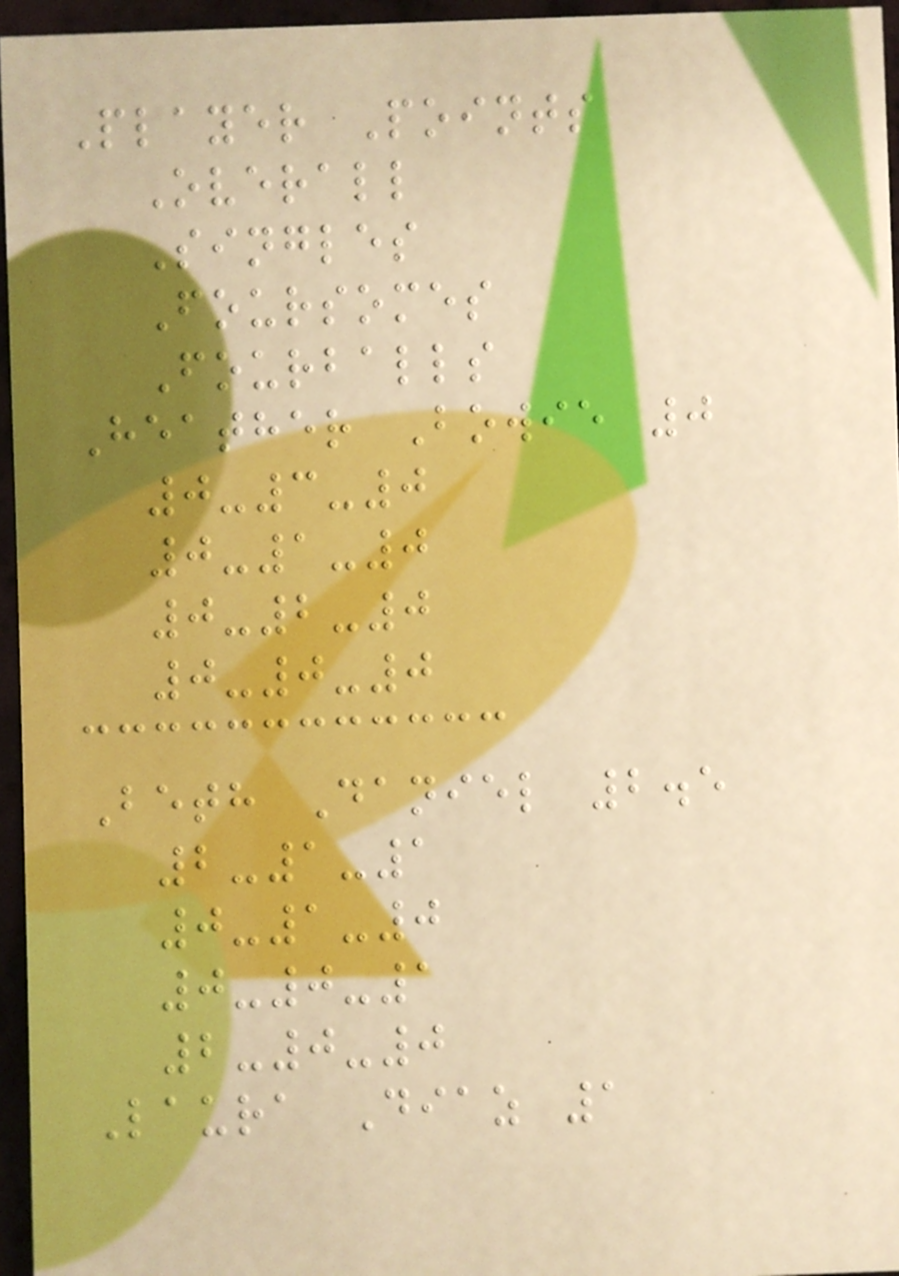Player Points
Overall
Singles
Foursomes
Fourballs
Heather Bowie 0
0-3-0
0-1-0
0-2-0
0-0-0
Beth Daniel 2.5
2-1-1
0-1-0
0-0-1
2-0-0
Laura Diaz 1
